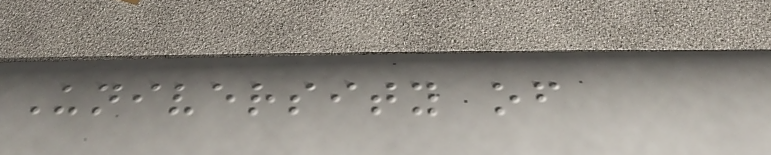University of
